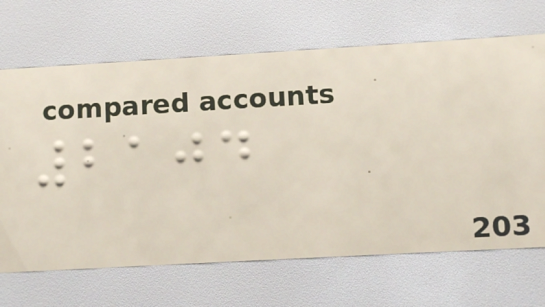2104
